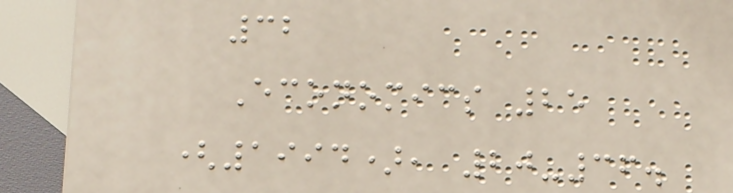32
Economics 25
(1994), 20-36.
